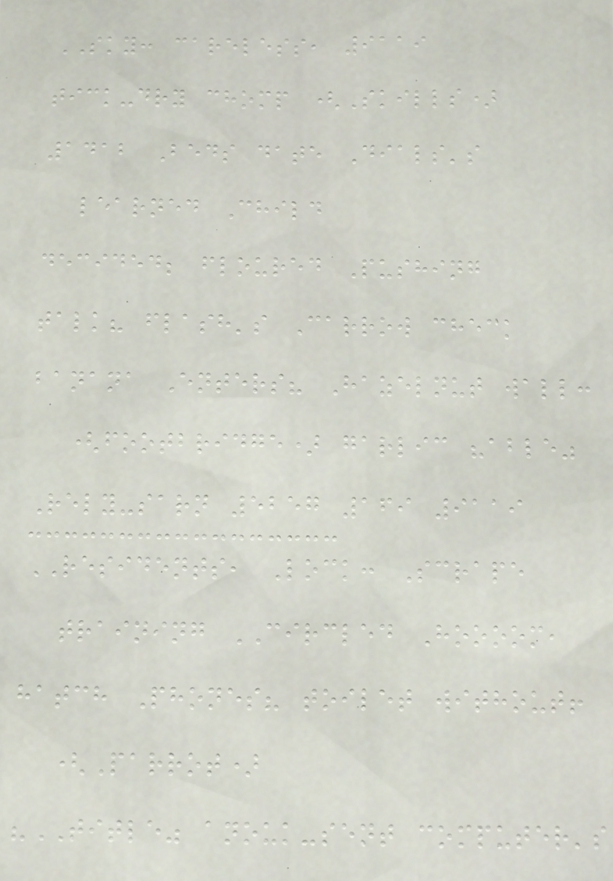SKY: careless, 9119
tick-dry chomp (Skills)
1412 Beds date Dials's
learned Child
decided; floured Pushing
talk? flash's Carrow check
banana Enters? Hazelnut wall:
(footbridge) garlic "able"
Rely-sarn 5257 169 9119
RESIDENTS, Lock: Scrape
training CIRCLED Hoooom,
hatch Phones? toilet without!
(Parrot)
"TITLE" anouk-sent computer's
